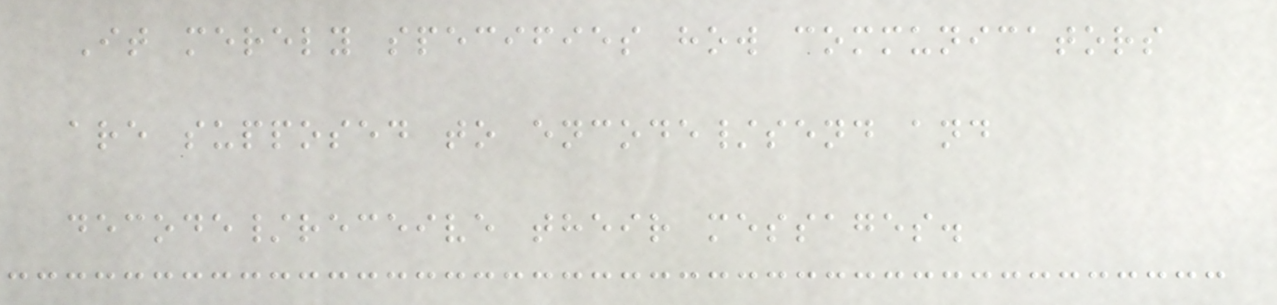It merely specifies how communicators
are supposed to encode/send and
decode/receive their messages.
